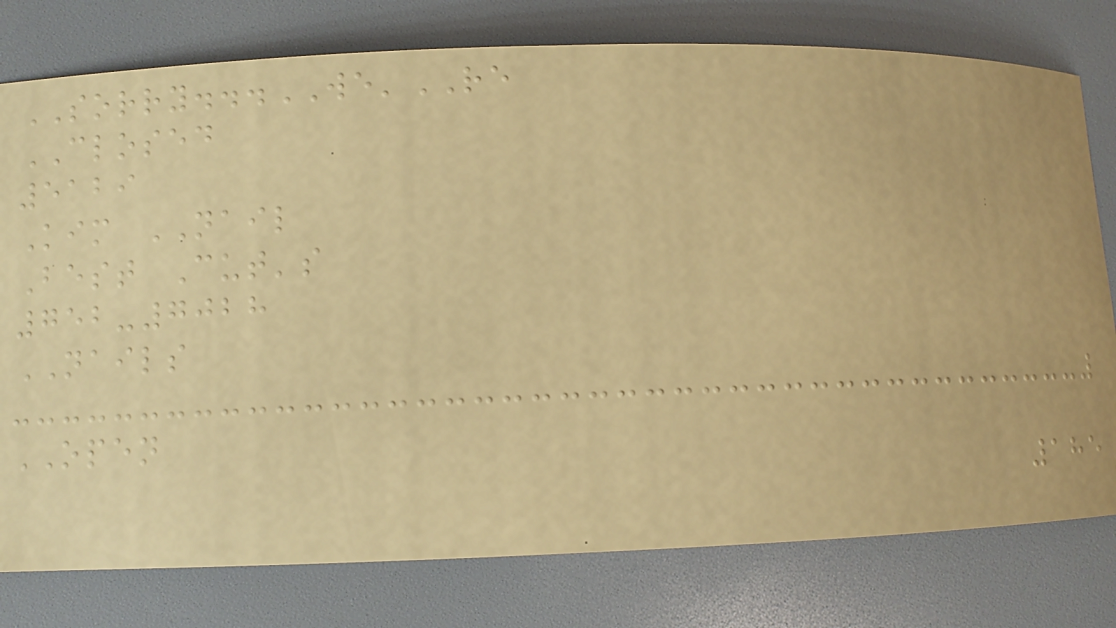SORRY...WE'RE
CLOSED
5129
Kim NAIL
Best Cut's
752-7028
NAILS
OPEN
185
